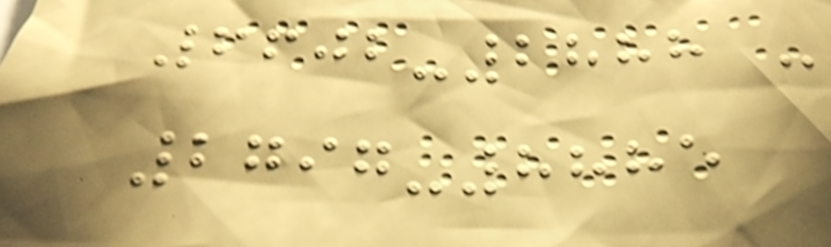6602-2888 -
2797-8885
